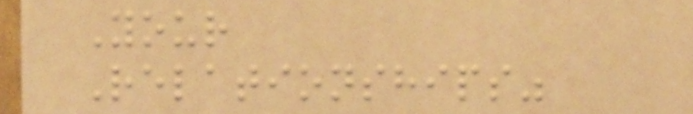Your
Relationships"
